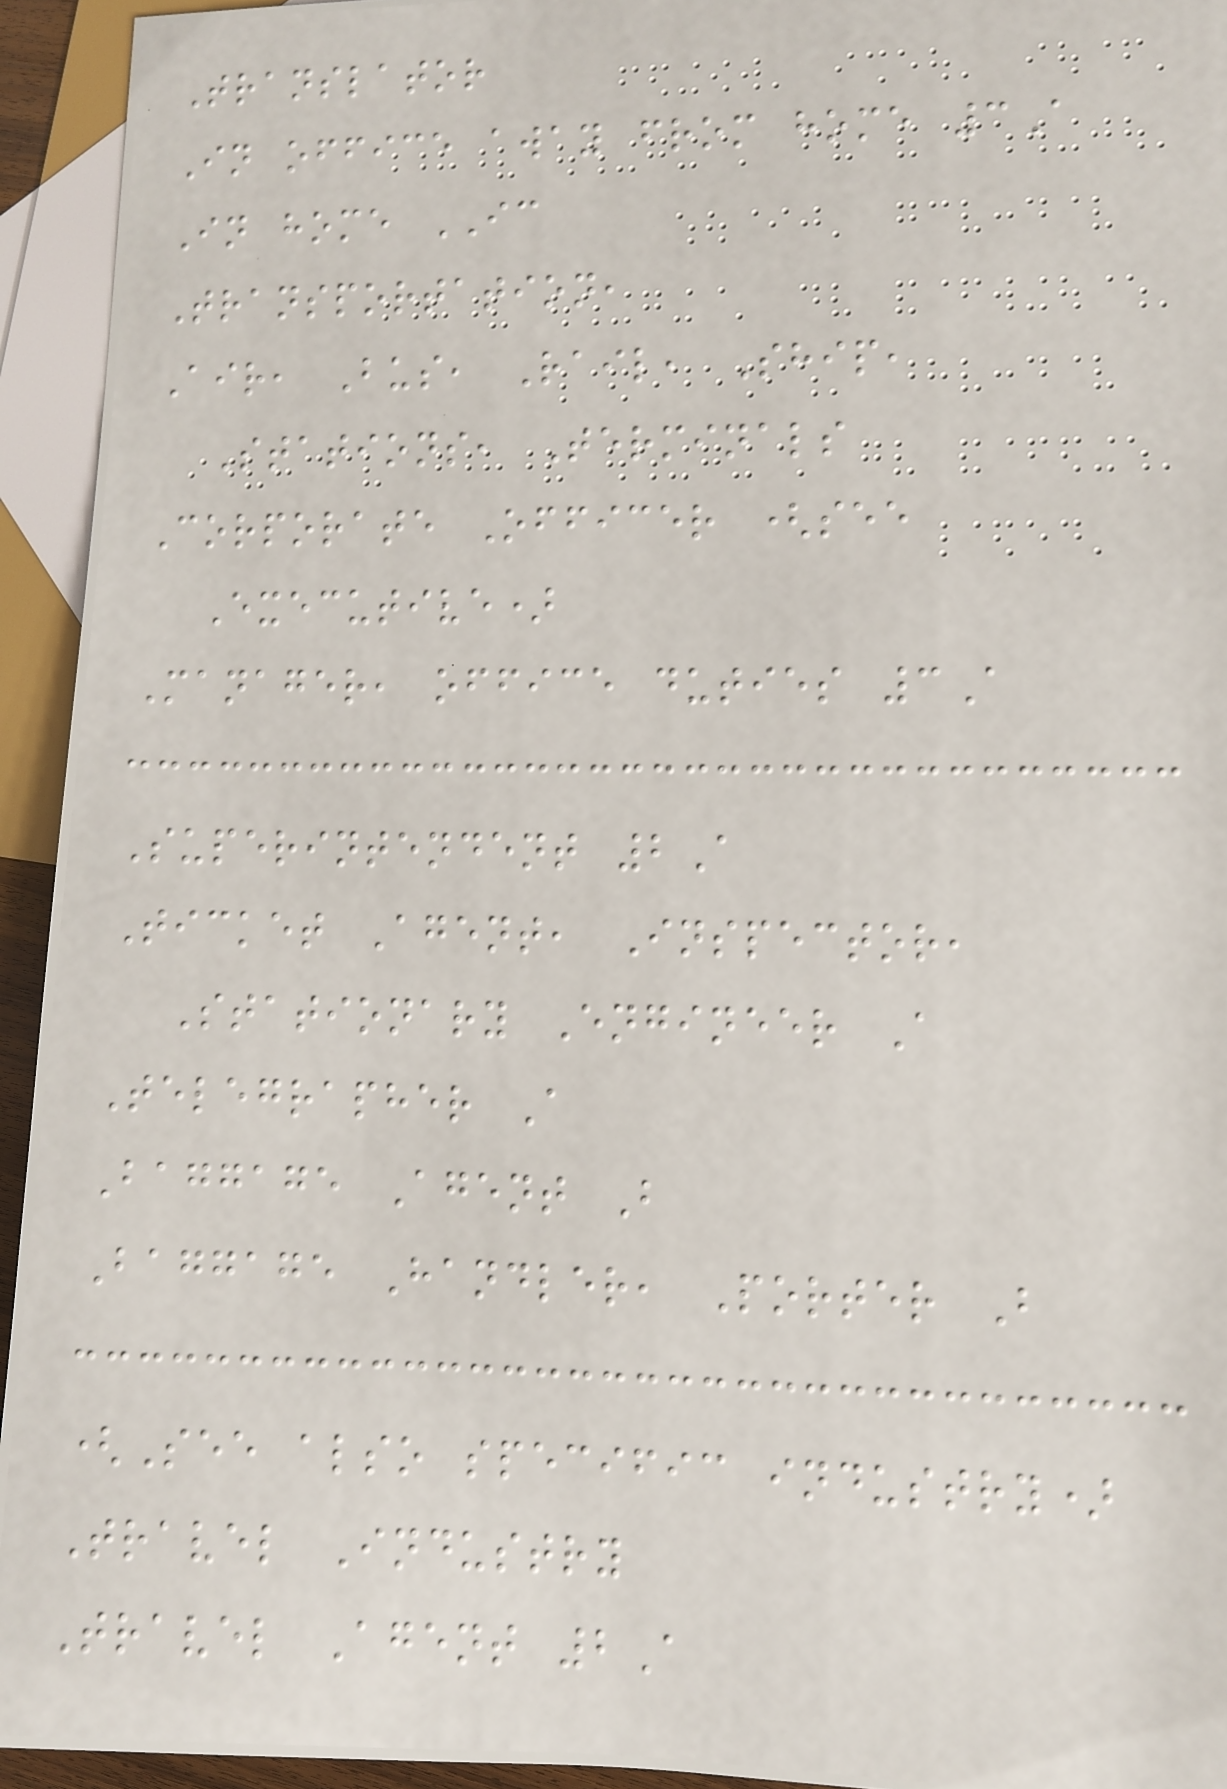Translator
In office away from home 3A
In home IC
Transportation,
Air, Bus, Rail, Ship,
Stations, Terminals
Corporate Officer (see
Executive)
Manager, office duties 3A
Superintendent 2A
Ticket Agent, Inspector,
Stationary Engineer A
Telegrapher A
Baggage Agent B
Baggage Handler, Porter B
(See also specific industry)
Travel Industry
Travel Agent 2A
